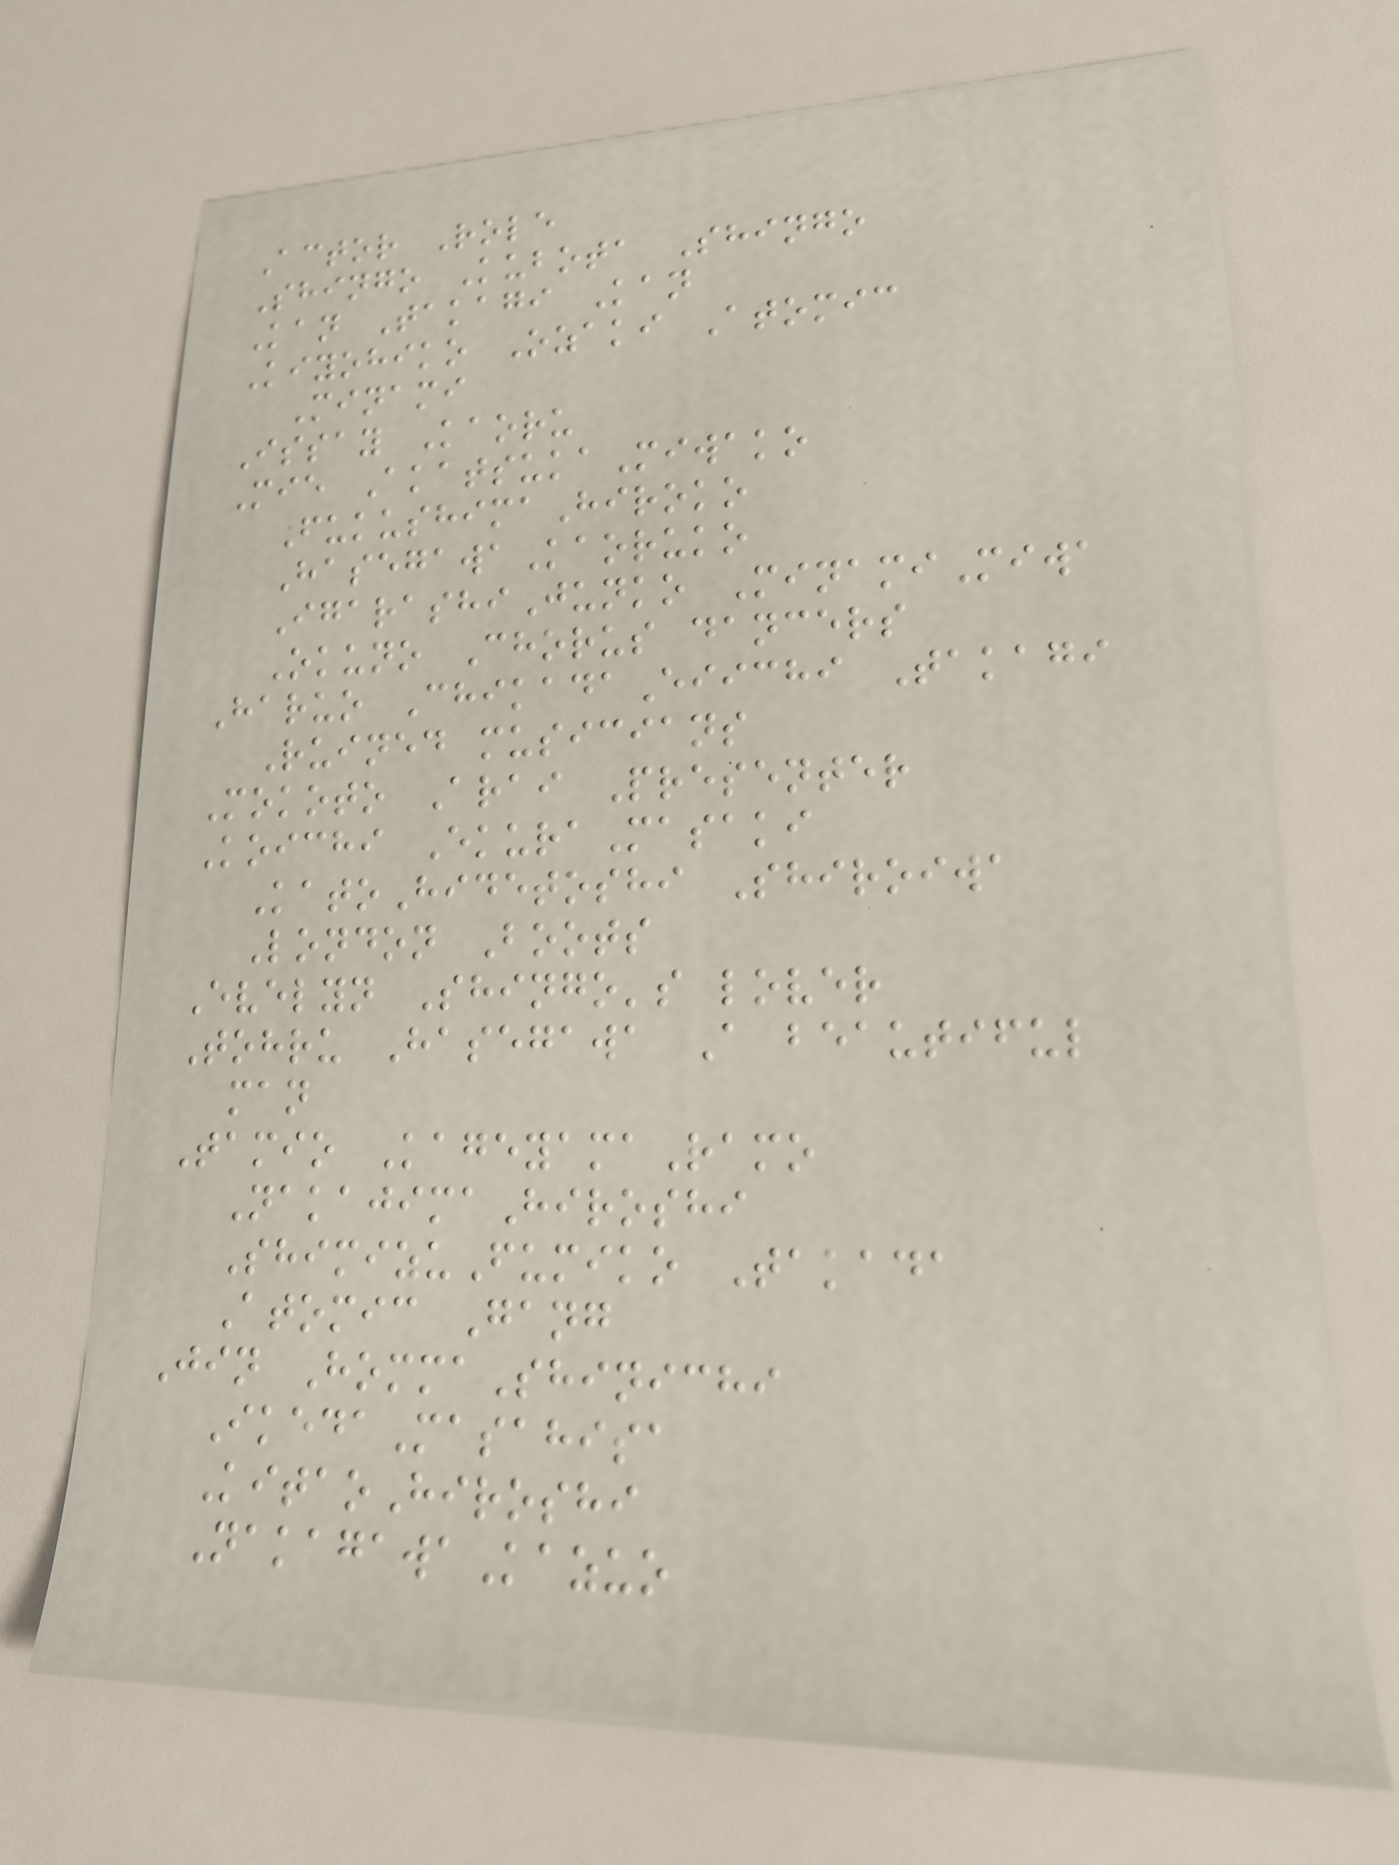Actor Role
Shingo Kubota Shingo
Kan Takagi Kan
Kiyohiko Ozaki Atomic
Minami
Issay Kaoru
Mie AkatsukaMiwako
FukushimaHiroko
HasegawaKaoruko
IgarashiJunko MinamiMiwa
Okuno Chorus dancers
Haruo ChikadaEiichi Takagi
Ruined musicians
Mokoto Arai Presenter
Koichi EkuraMasaki
KatoHidetoshi Shiroiwa
London Boots
Evelyn Shingo's lover
Tohru Hasegawa A beautiful
man
Tamio KageyamaRamo
NakajimaHiroshi
ShimizuFumiko Takada
Atomic Gang
Jin HommaShinichi
IkedaMasahisa
KitaoHiroshi
NakagawaKazuo
